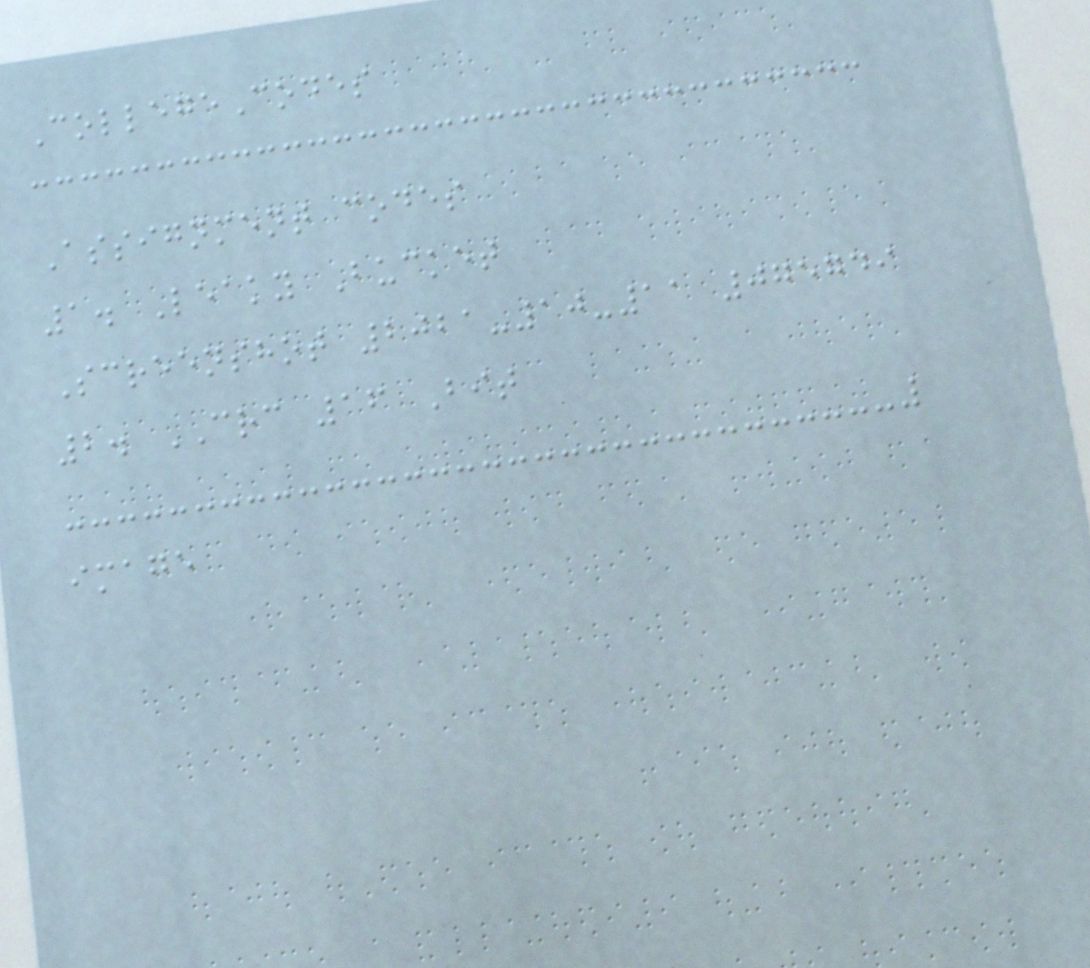CollegeCodes
Assignment codes
1. Leaky Bucket
Screenshot 2021-10-11 075749
2. CRC 16 Bit
image
